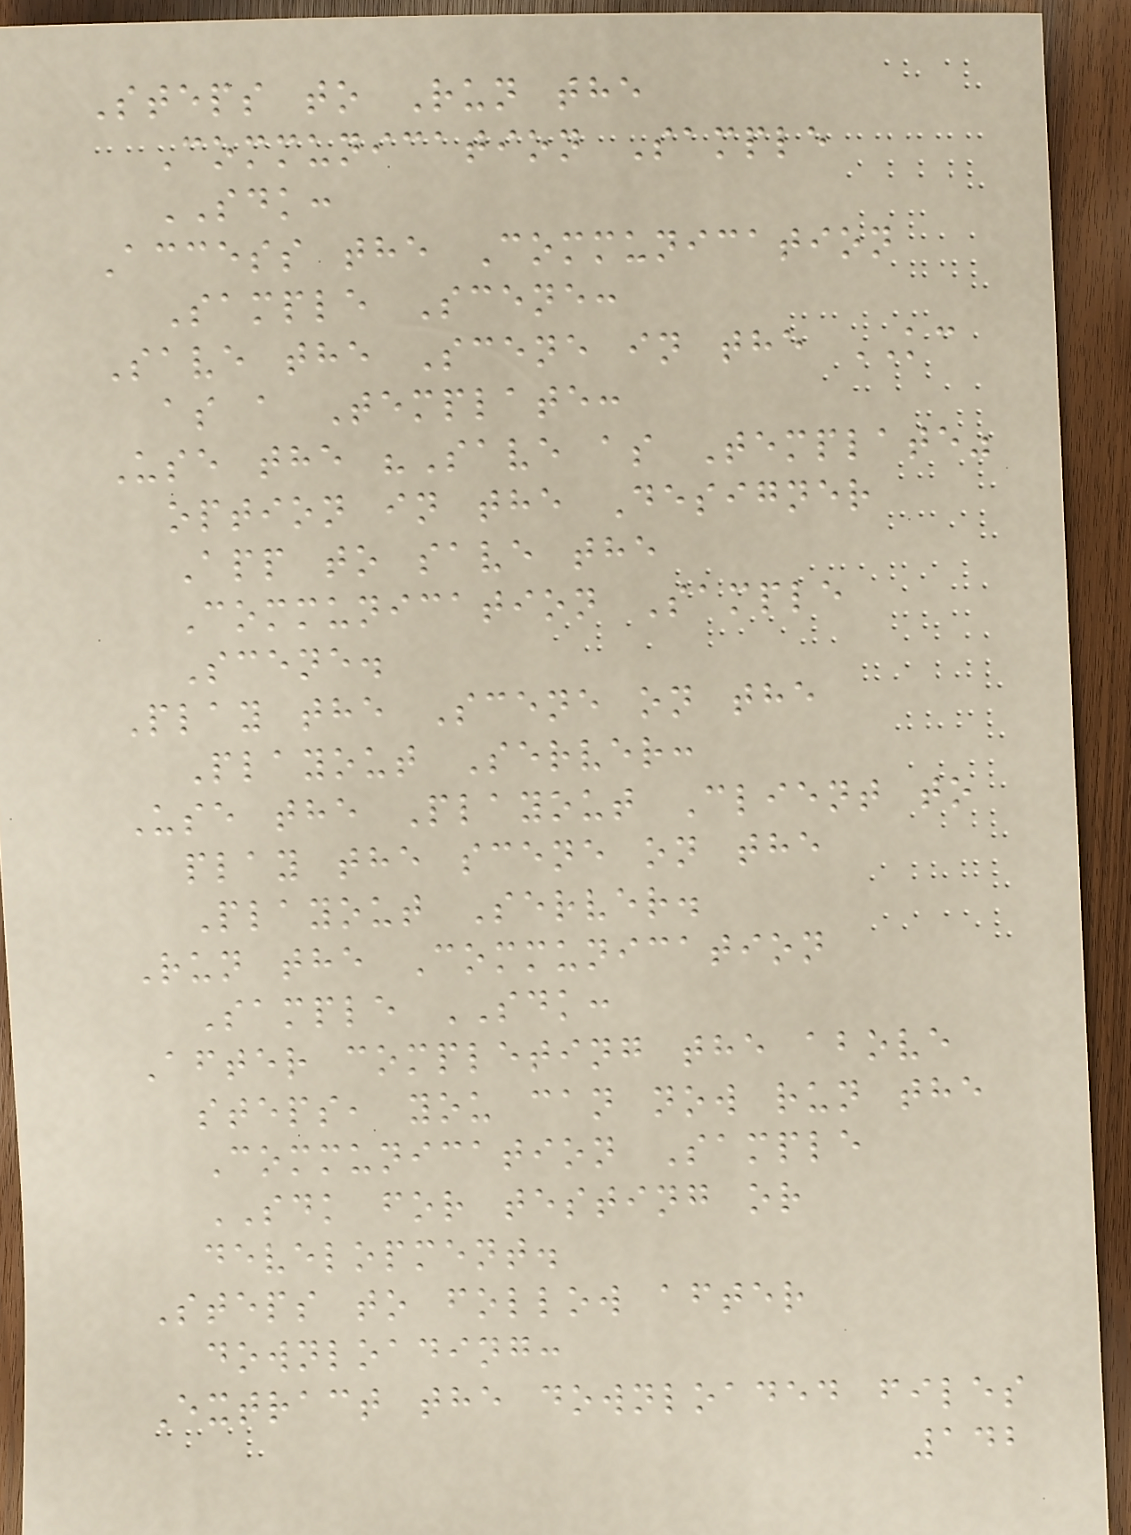Steps to Run the
Communication Sample
SDK:
Access the Communication
Sample Scene:
Save the Scene in the KC
as a Template:
Use the "Save as Template"
option in the Designer
App to save the
Communication Sample
Scene.
Play the Scene on the
Playout Server:
Use the Playout Client to
play the scene on the
Playout Server.
Run the Communication
Sample SDK:
After completing the above
steps, you can now run the
Communication Sample
SDK for testing or
development.
Steps to follow after
downloading:
Extract the downloaded files
142
